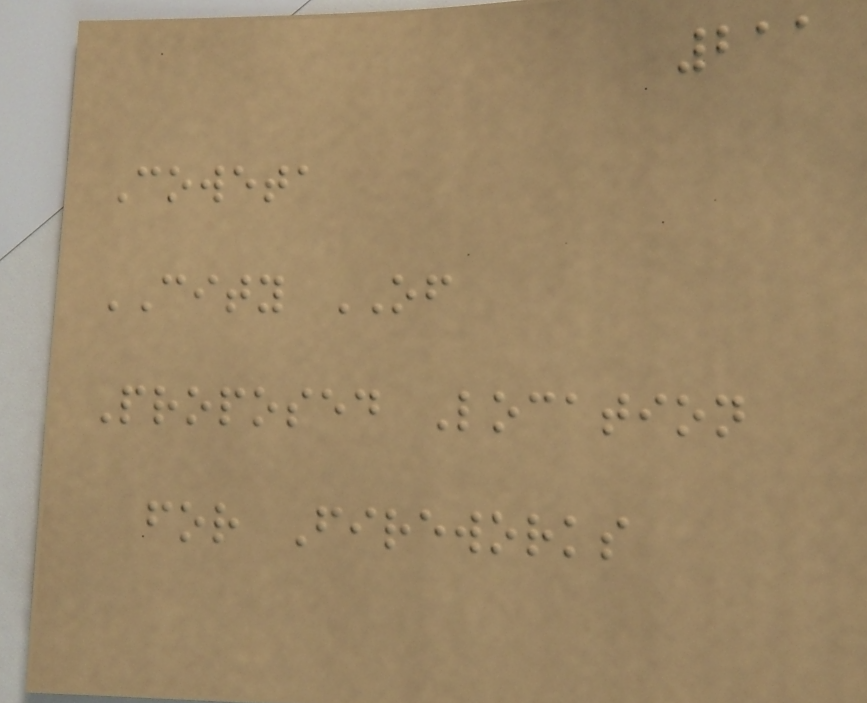211
Coweta
CITY OF
Proposed Location
for Fireworks
